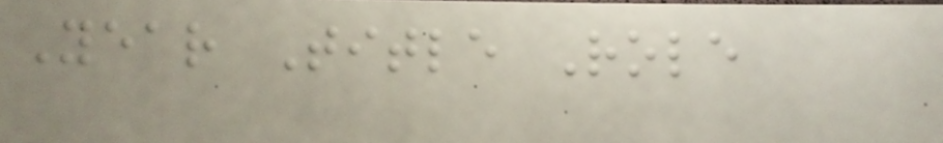Year Title Role
